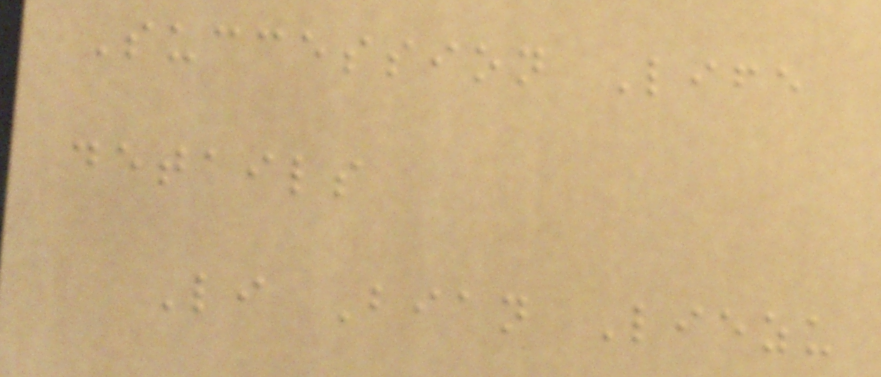Succession Life
details
Li Bian Liezu
